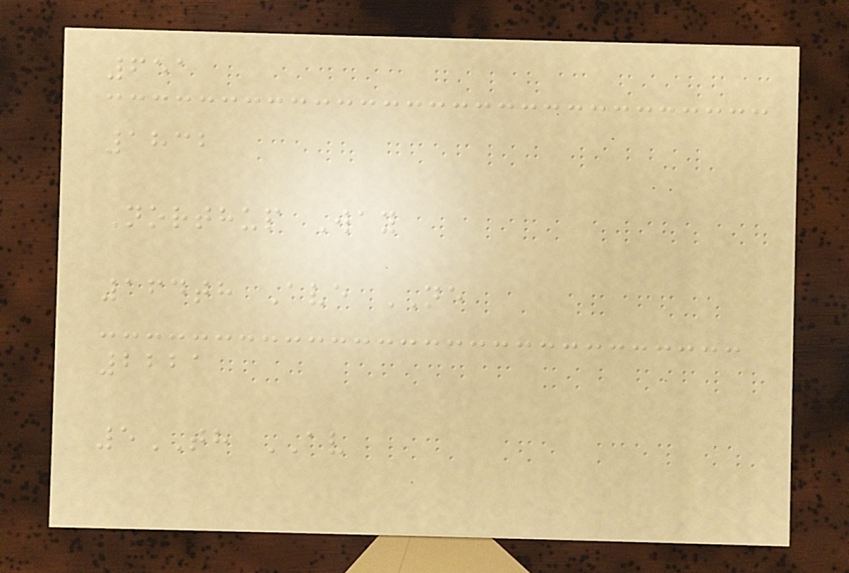651
1832
Northup Way
164th Ave NE
2221
5TH AV
